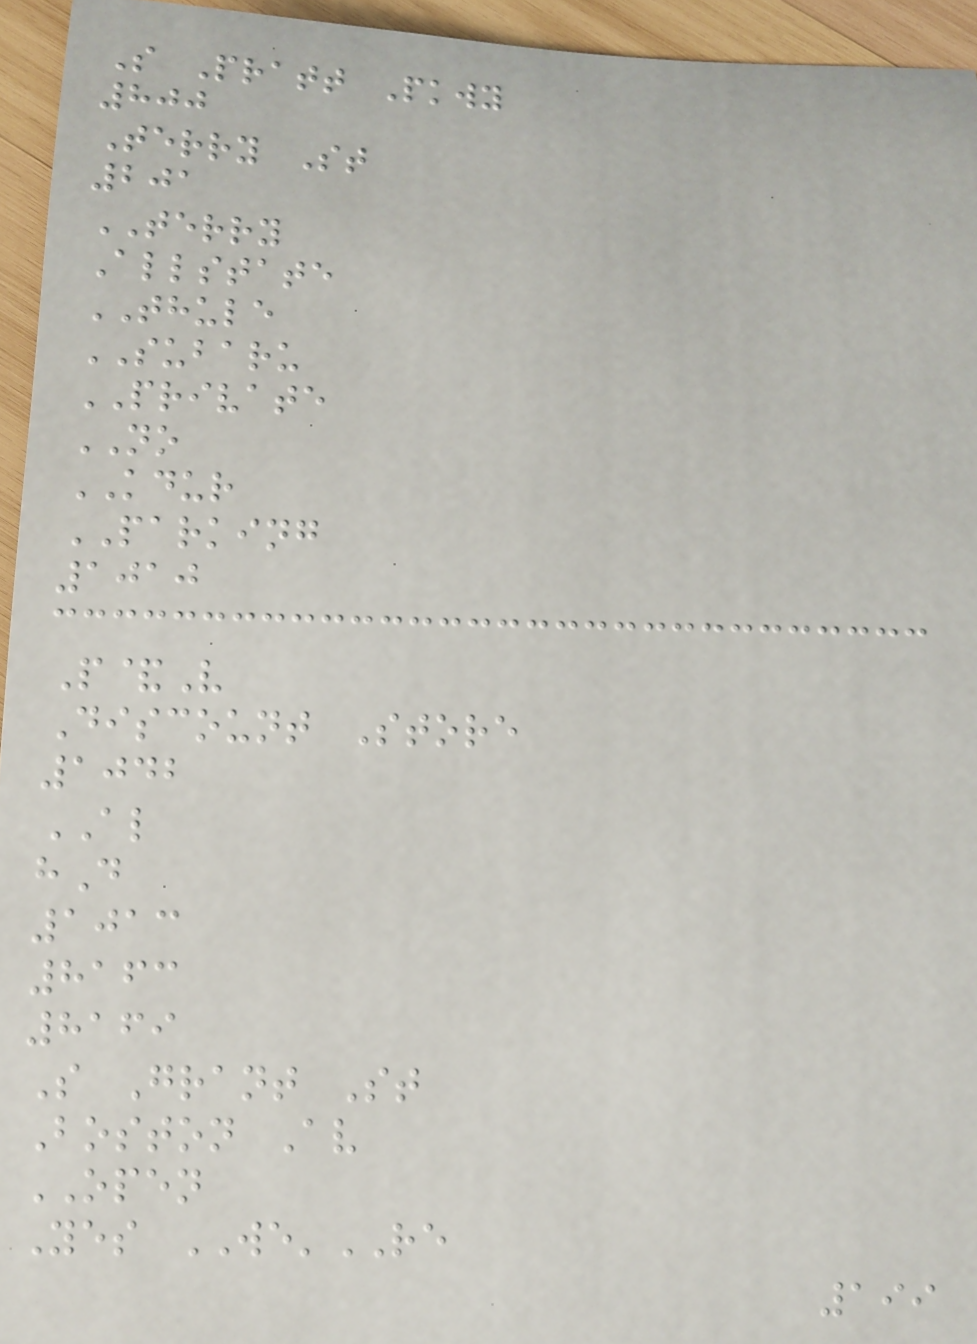S Pratt Pkwy
800
Terry St
201
TERRY
Allstate
THULE
SUBARU
PRIVATE
NO
KDUR
PARKING
1010
P&V
Discount Store
1042
AL
hD
1013
8163
8169
S Grant St
Boston Av
OPEN
Yes WE'RE
199
